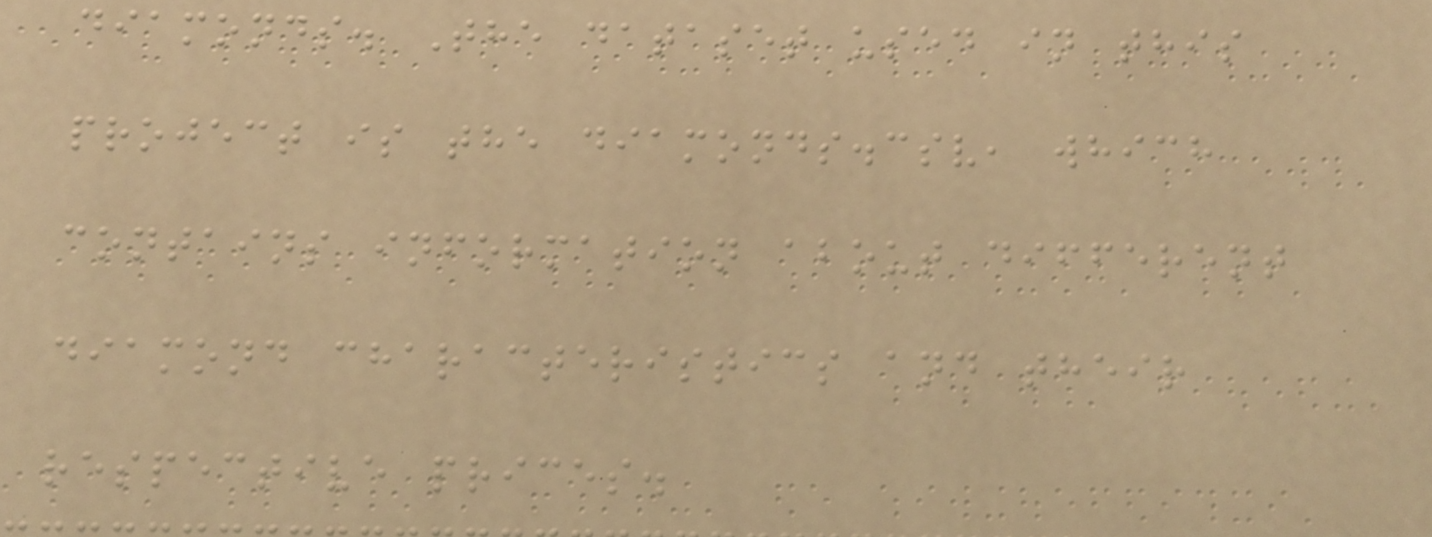diamonds. The dataset used in this
project is the diamonds.csv, which
contains information about different
diamond characteristics and their
respective prices.
